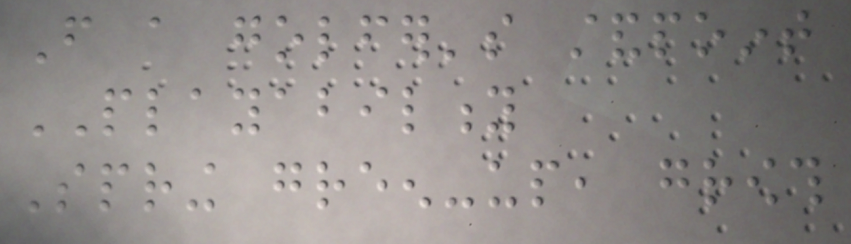From a golfer's standpoint
PLAYABILITY
Spring green-up, growth
